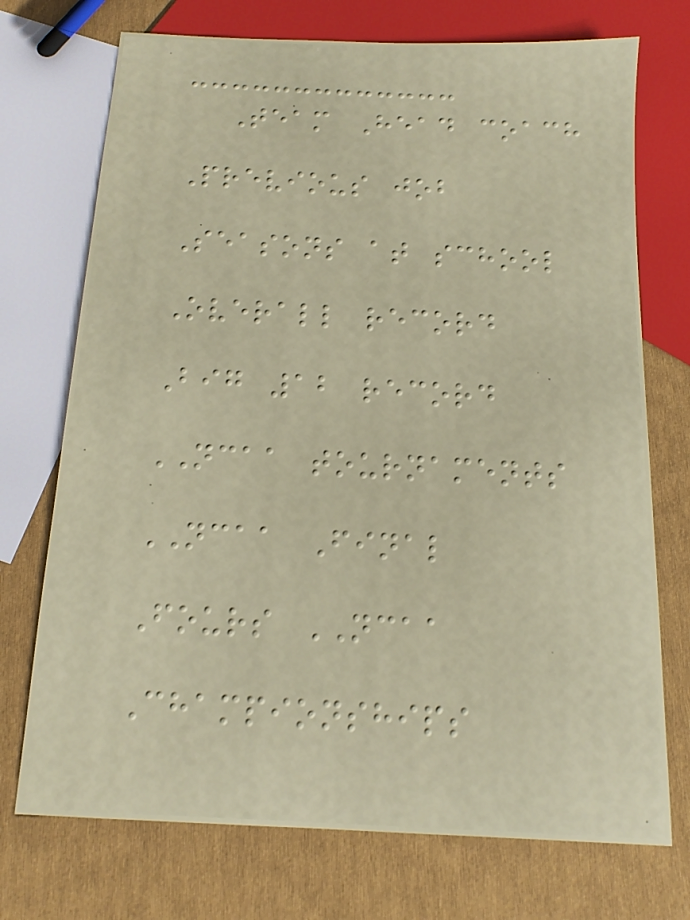Team Head coach
Previous job
Seasons at school
Overall record
Big 12 record
NCAA tournaments
NCAA Final
Fours NCAA
Championships
